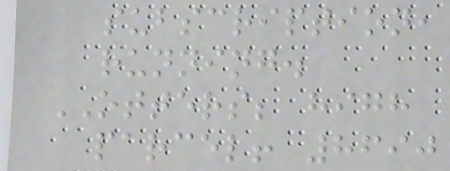subscription,
running.
OTTERS; high
parcel! 8690
